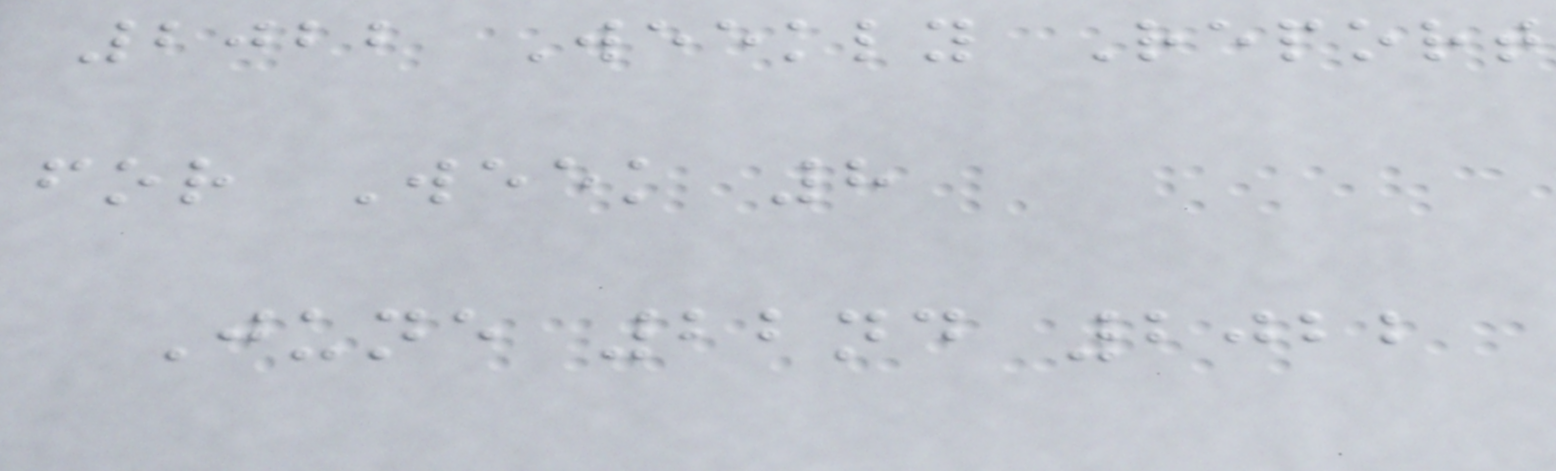2022 Weekly Report
for Week 8
June 22nd 2022
